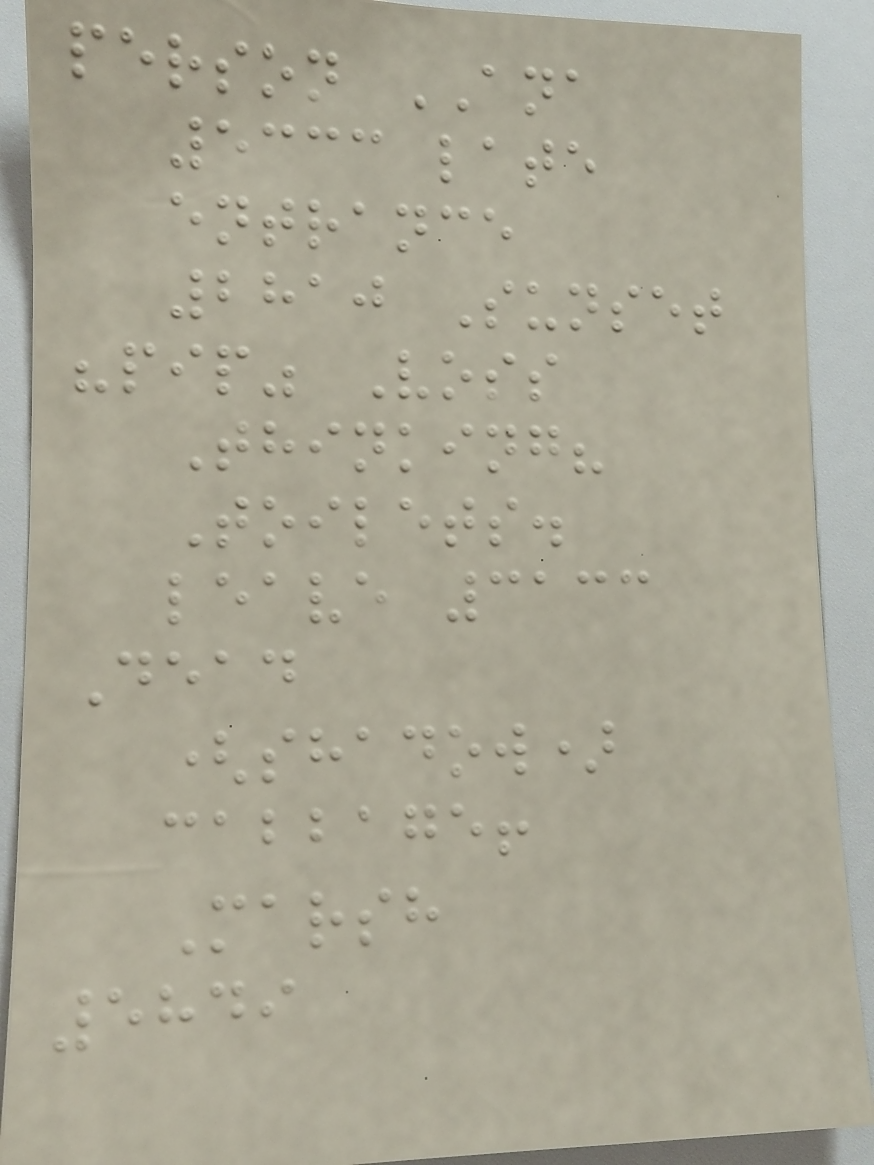person ANA
5333 late
entrance
2810 Sunset
"pip" Voss
Thinking?
Toilets.
leave 3133
Dead
(shadow)
cabbage!
Marsh
5849
